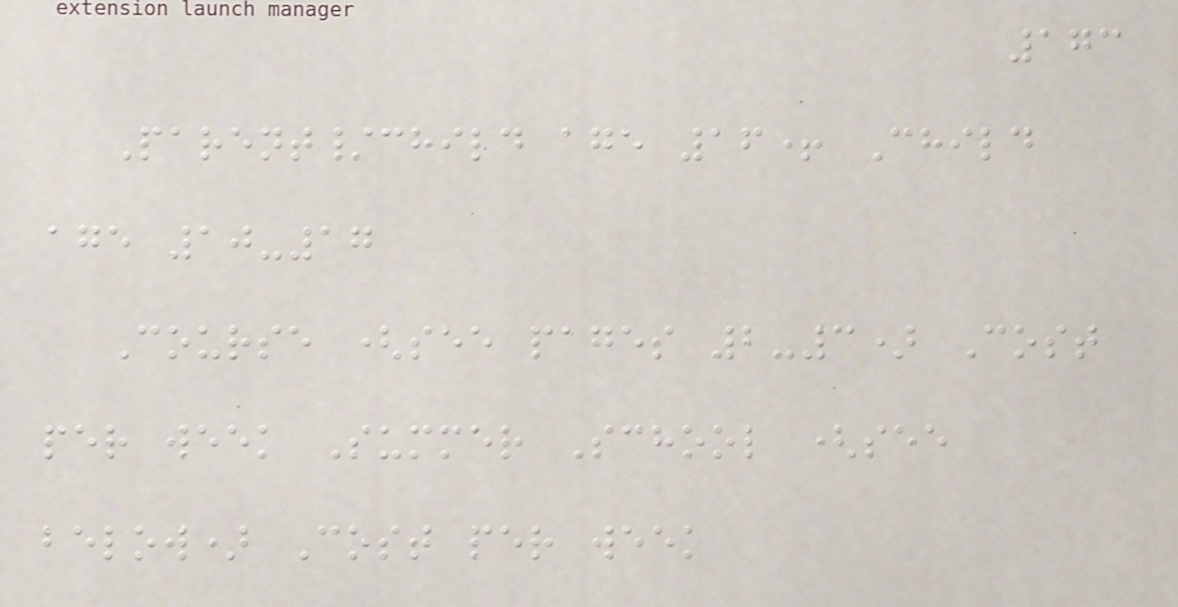173
Parent/child age 16+ Child
age 10-17
Course (see pages 2-3) Cost
per week Summer School (see
below) Cost per week
